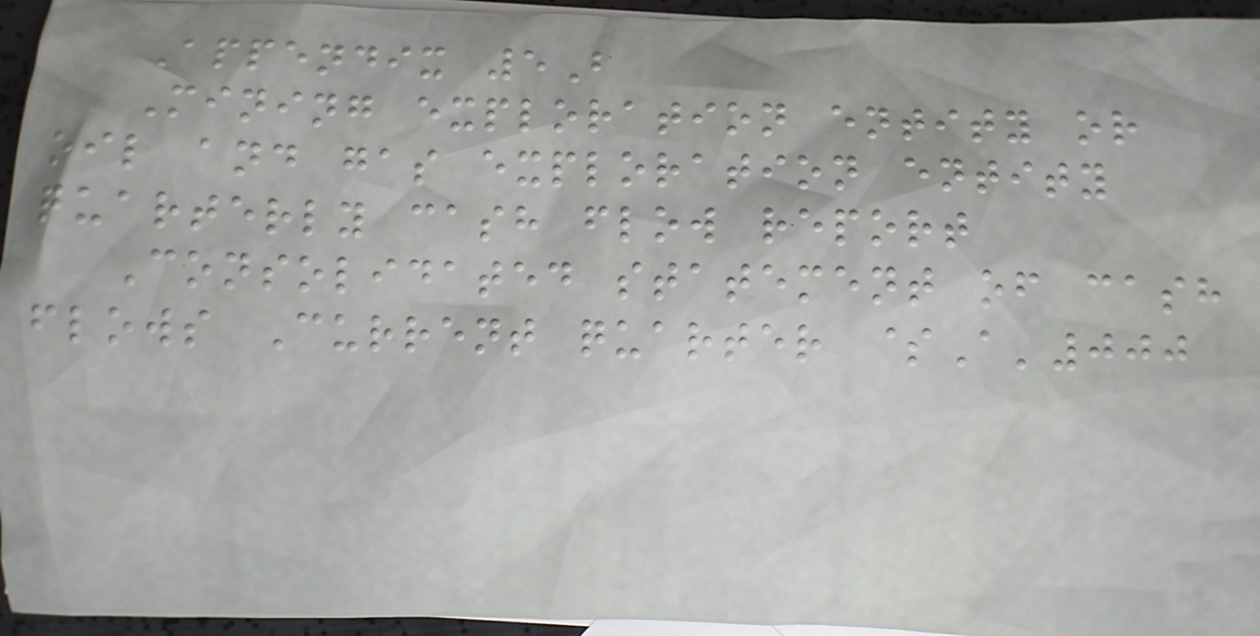Appendix 5B
Mining exploration entity or
oil and gas exploration entity
quarterly cash flow report
Consolidated statement of cash
flows Current quarter $A'000
